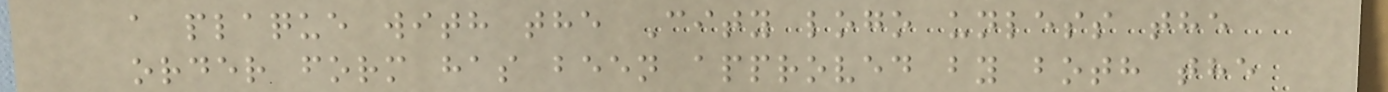a plaque with the City logo unless the
order form has been approved by both the
